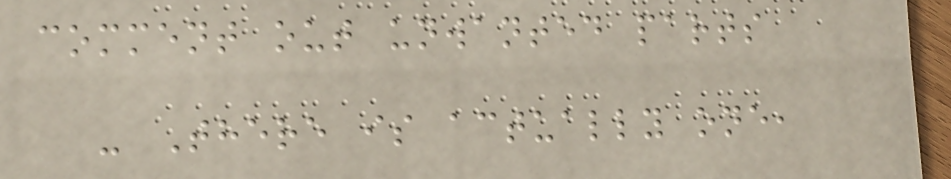comment out unwanted parts
- There is actually one,
